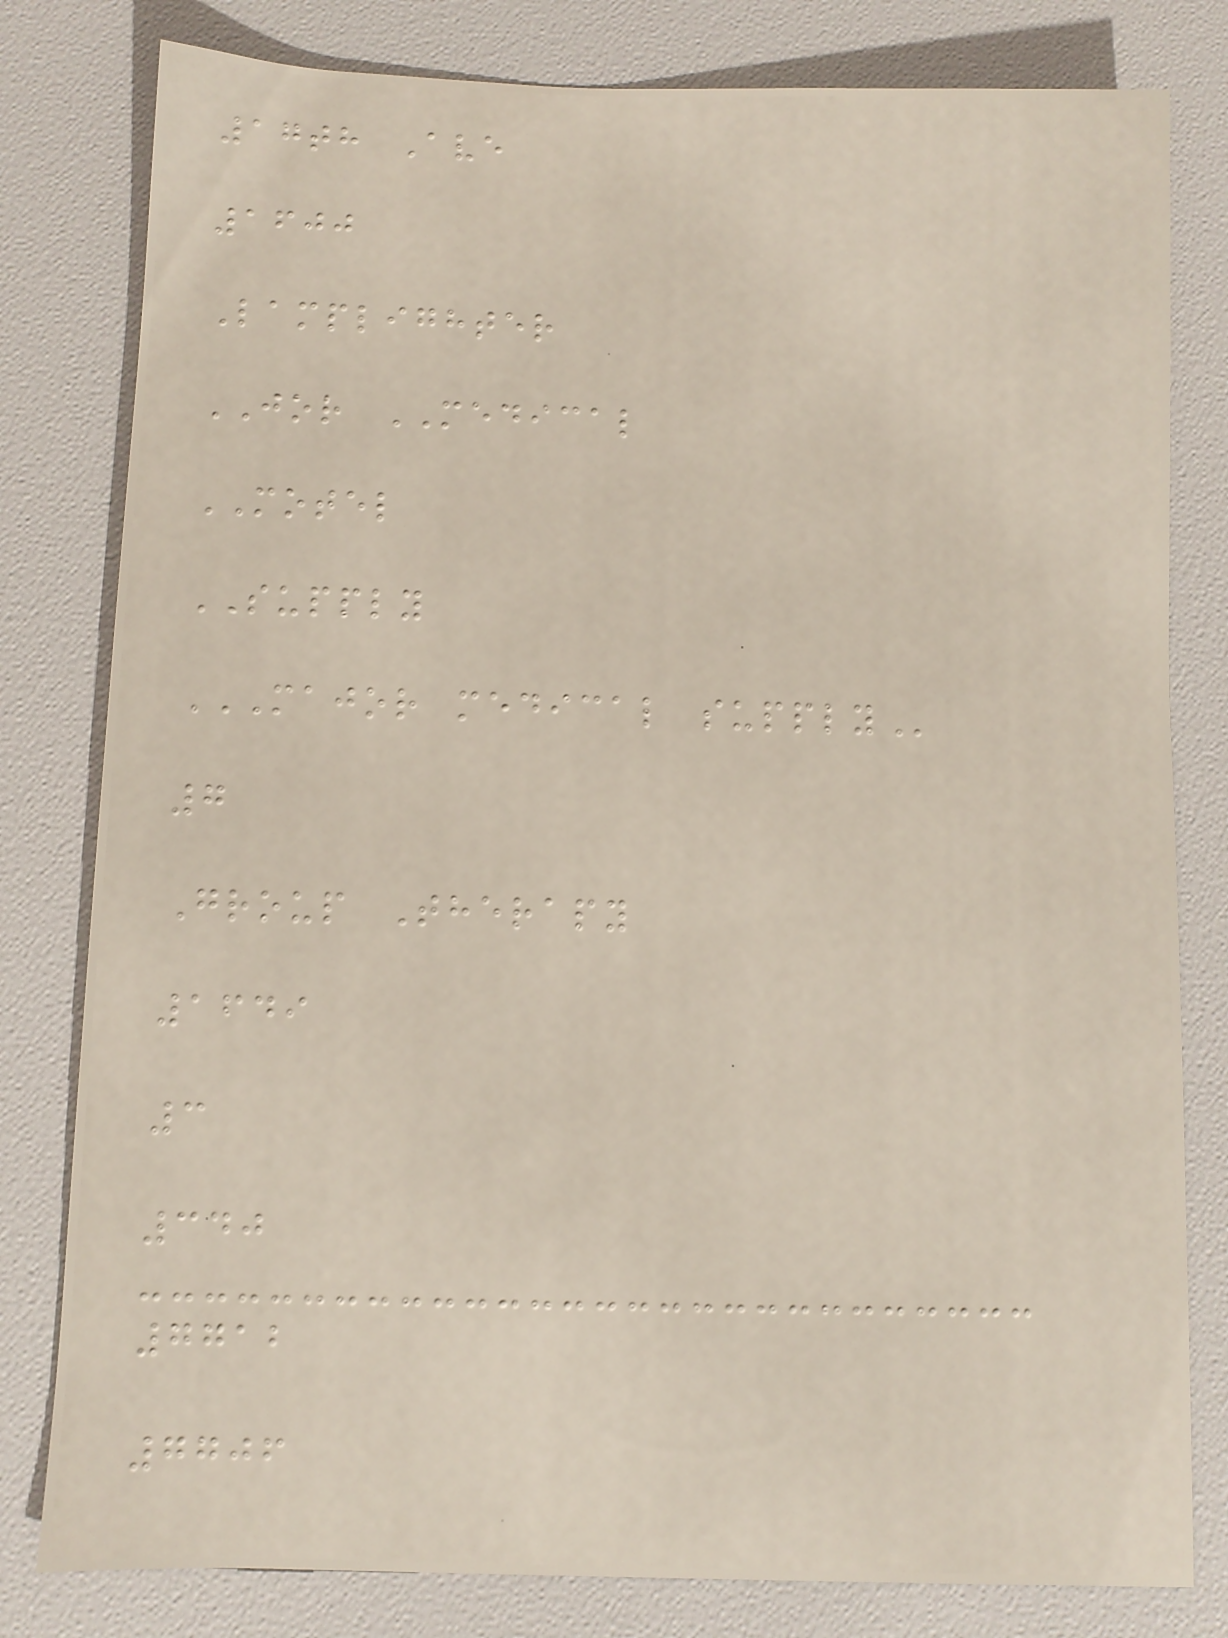17th Ave
1600
Lamplighter
JOR MEDICAL
MOTEL
SUPPLY
MAJOR MEDICAL SUPPLY
7
Group Therapy
1649
3
340
7712
7706
